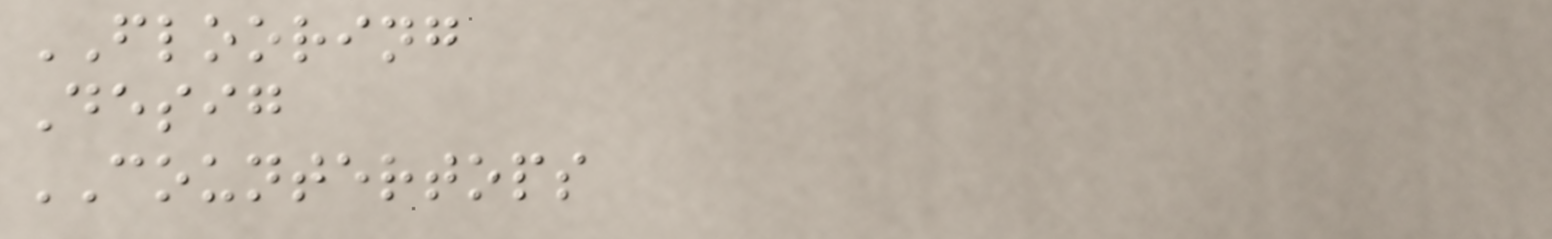FLOORING
Desig
COUNTERTOPS
